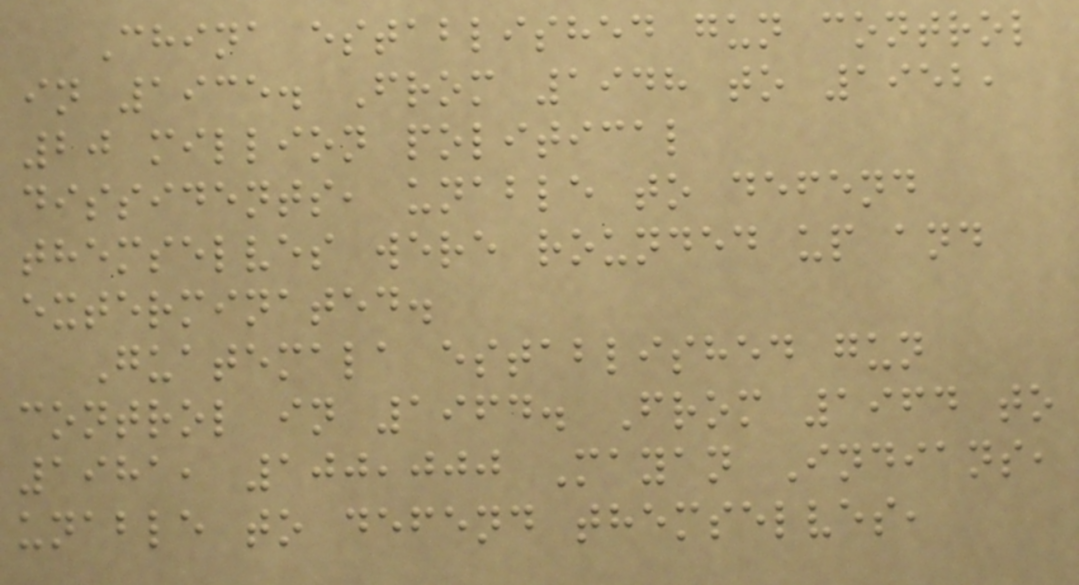China established gun control
in 1935. From 1948 to 1952,
20 million political
dissidents, unable to defend
themselves were rounded up and
exterminated.
Guatemala established gun
control in 1964. From 1964 to
1981, 100,000 Mayan Indians,
unable to defend themselves,
